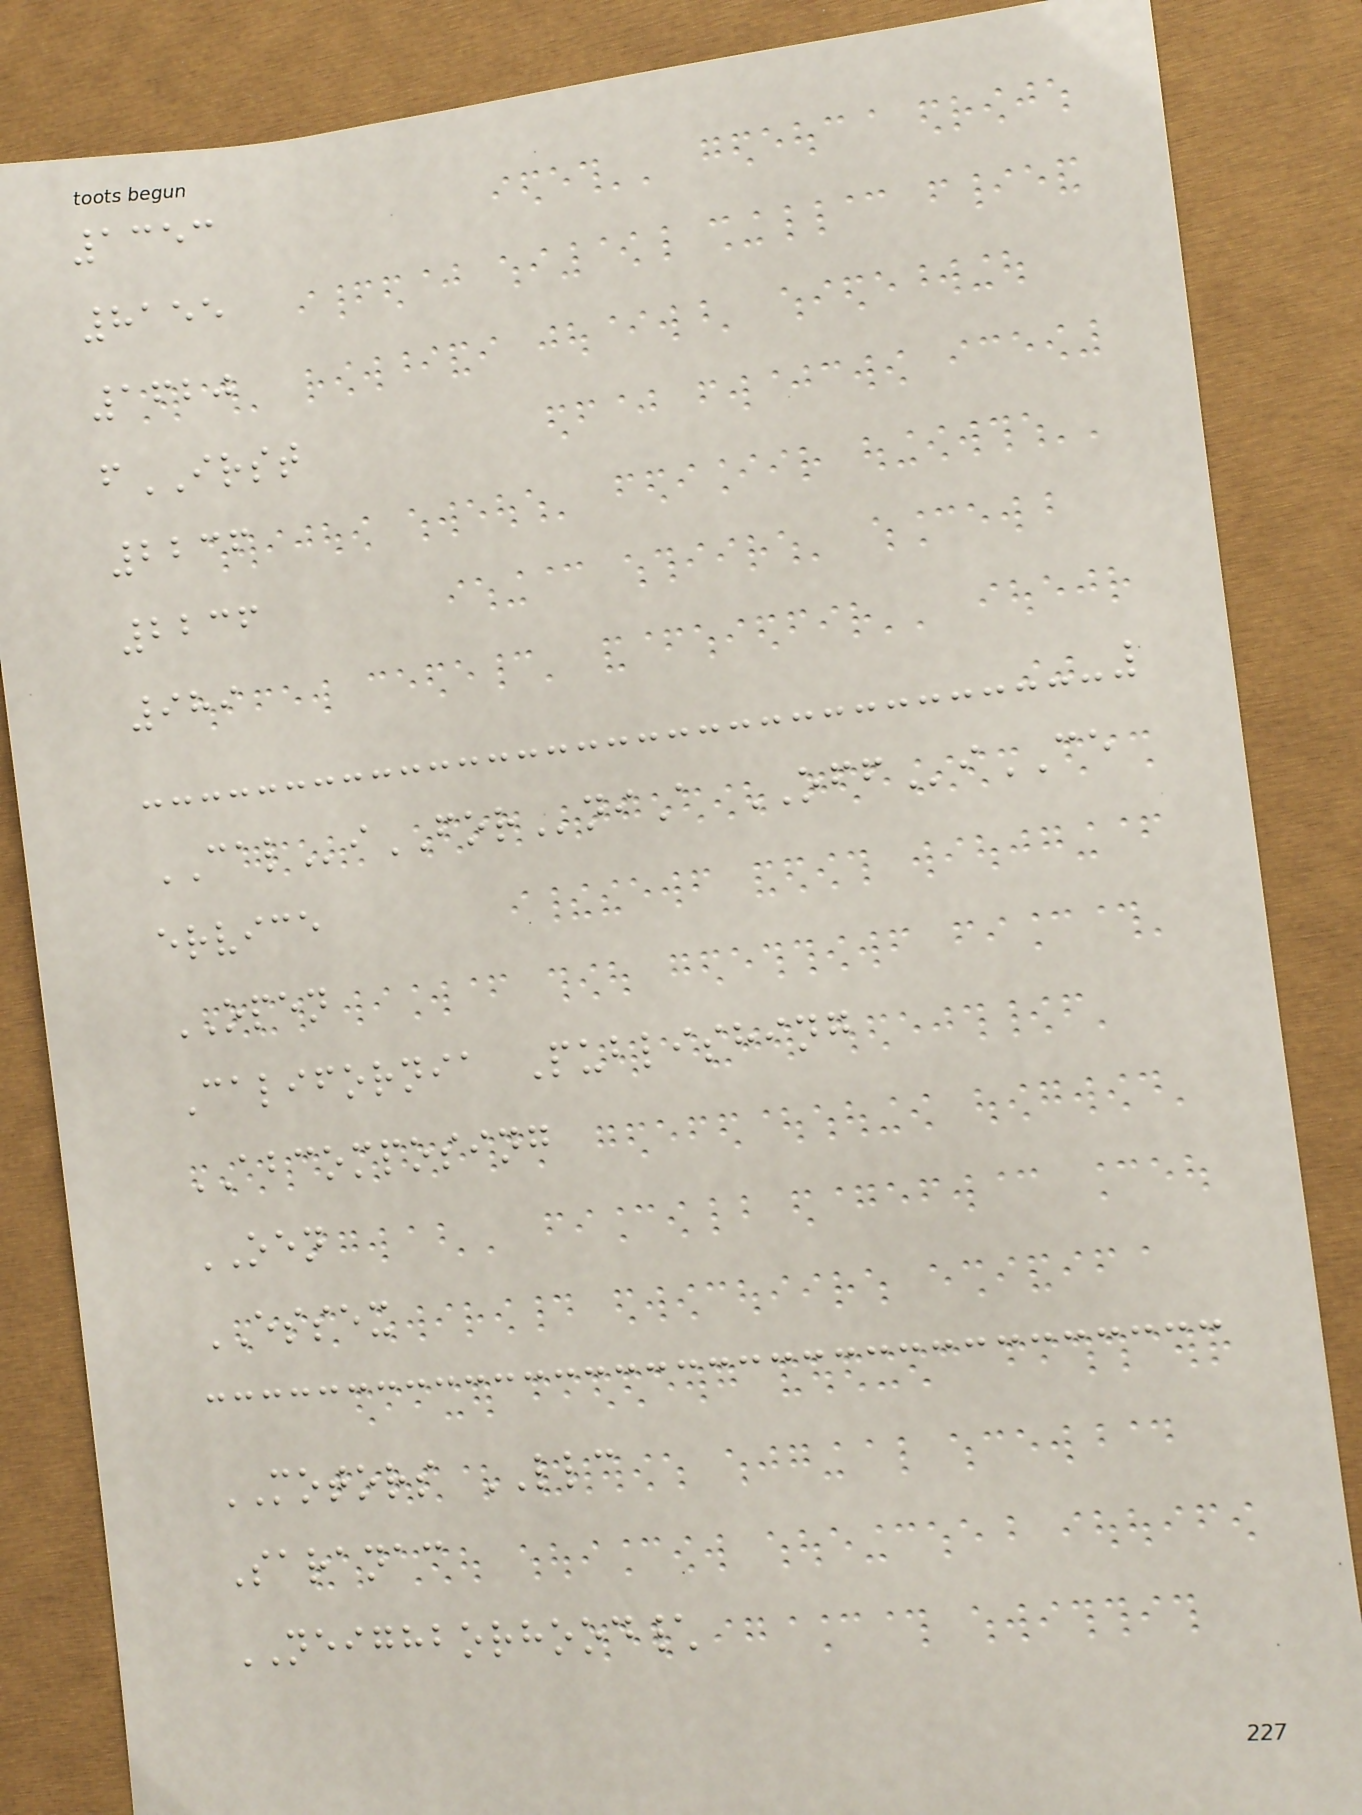1353
8155
1620
fIRST
2236
2236
989
CALiFORniA OFFiCE
ervice
OPEN
California Publishing
ABCOMPOSING
OEN
ESSEX
MOTORS LLC
Saranac
NEIGHBORHOOD\
